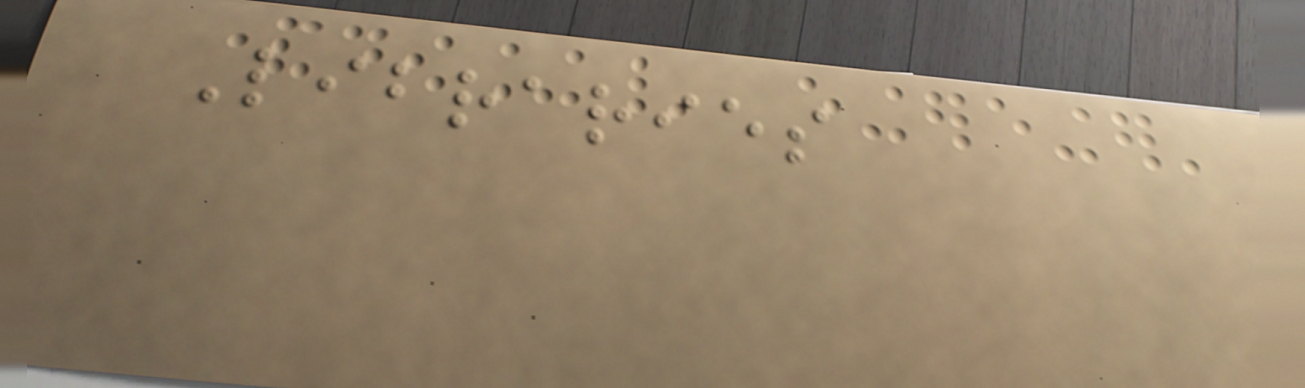Libraries
